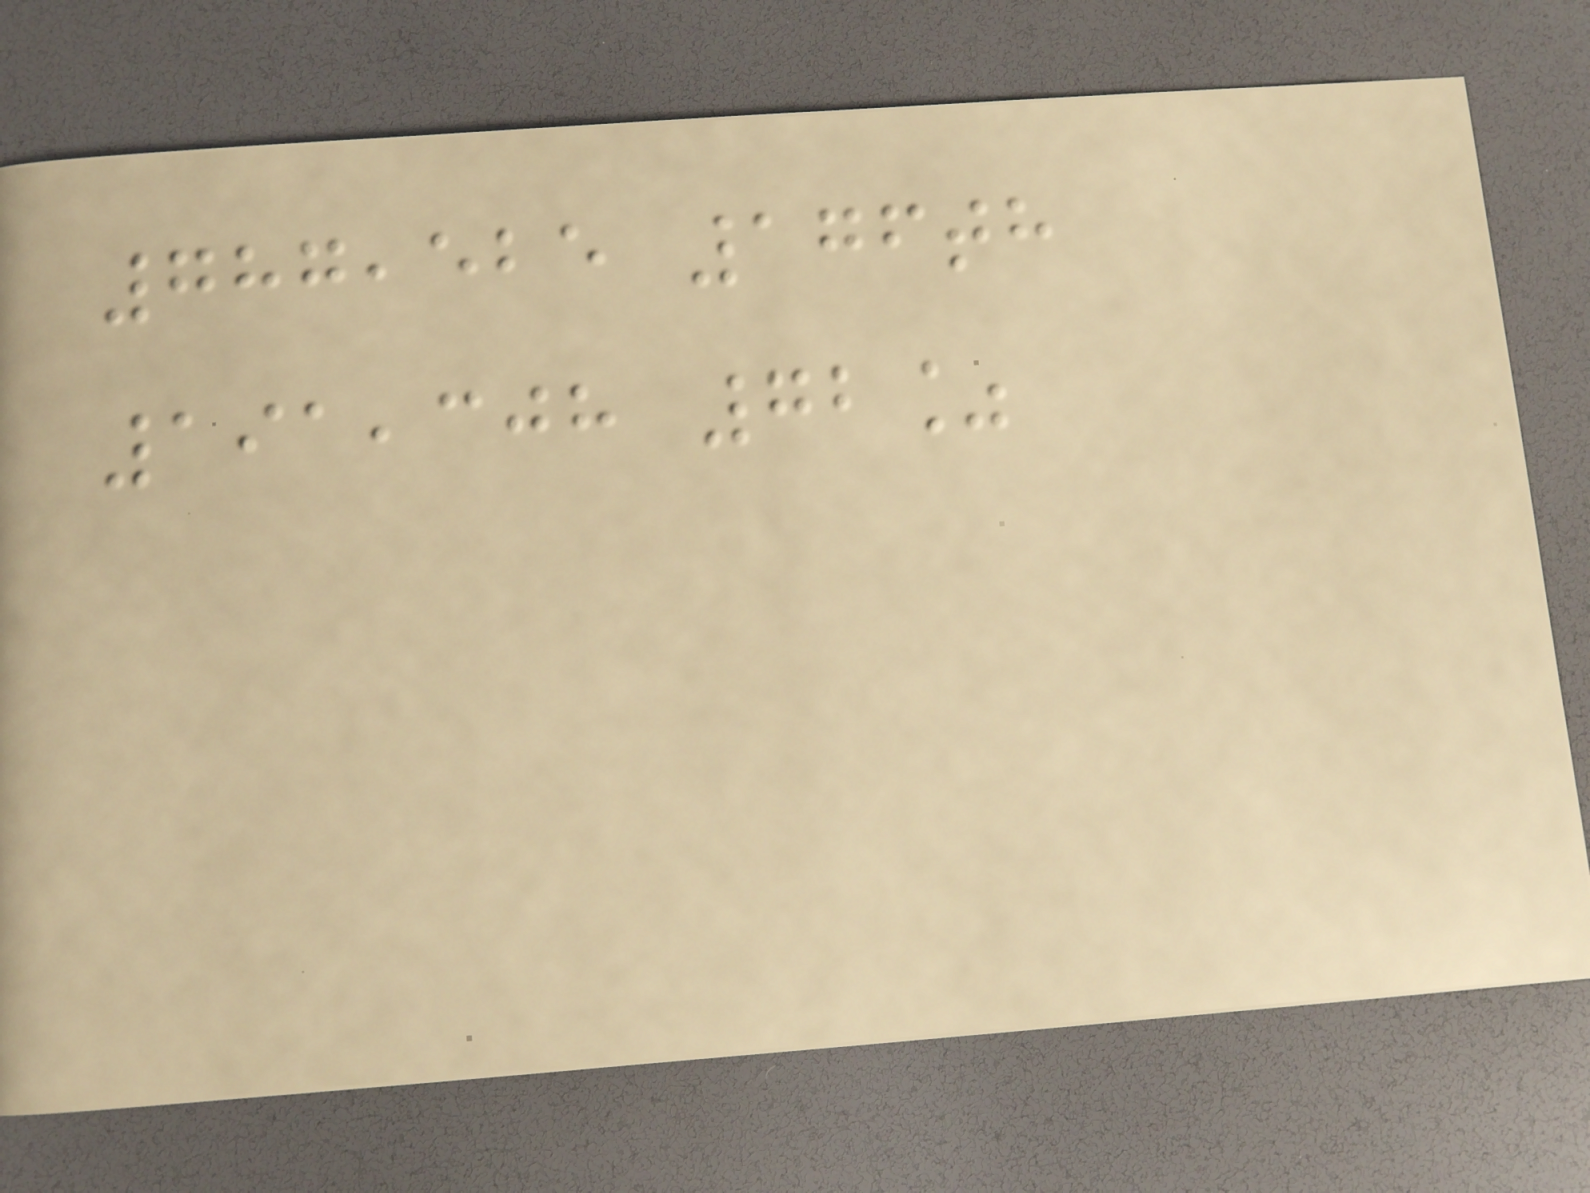787,525 176th
191,308 72%
